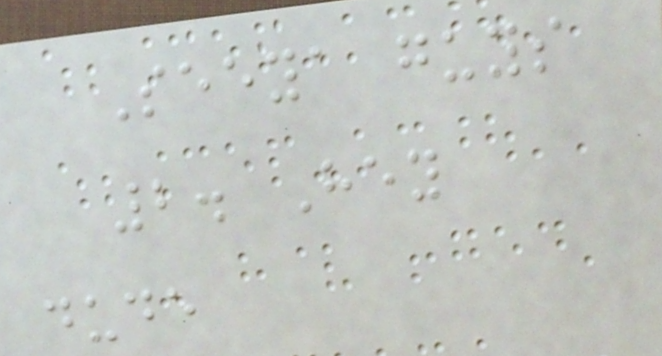Seeya guys
2. Hey
dude
